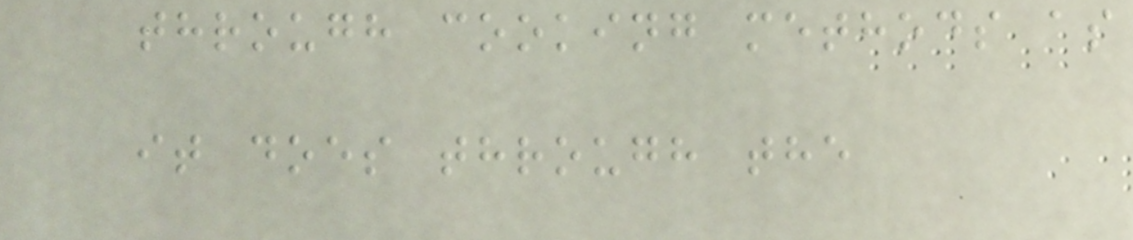through cooking methods as
it does through the
